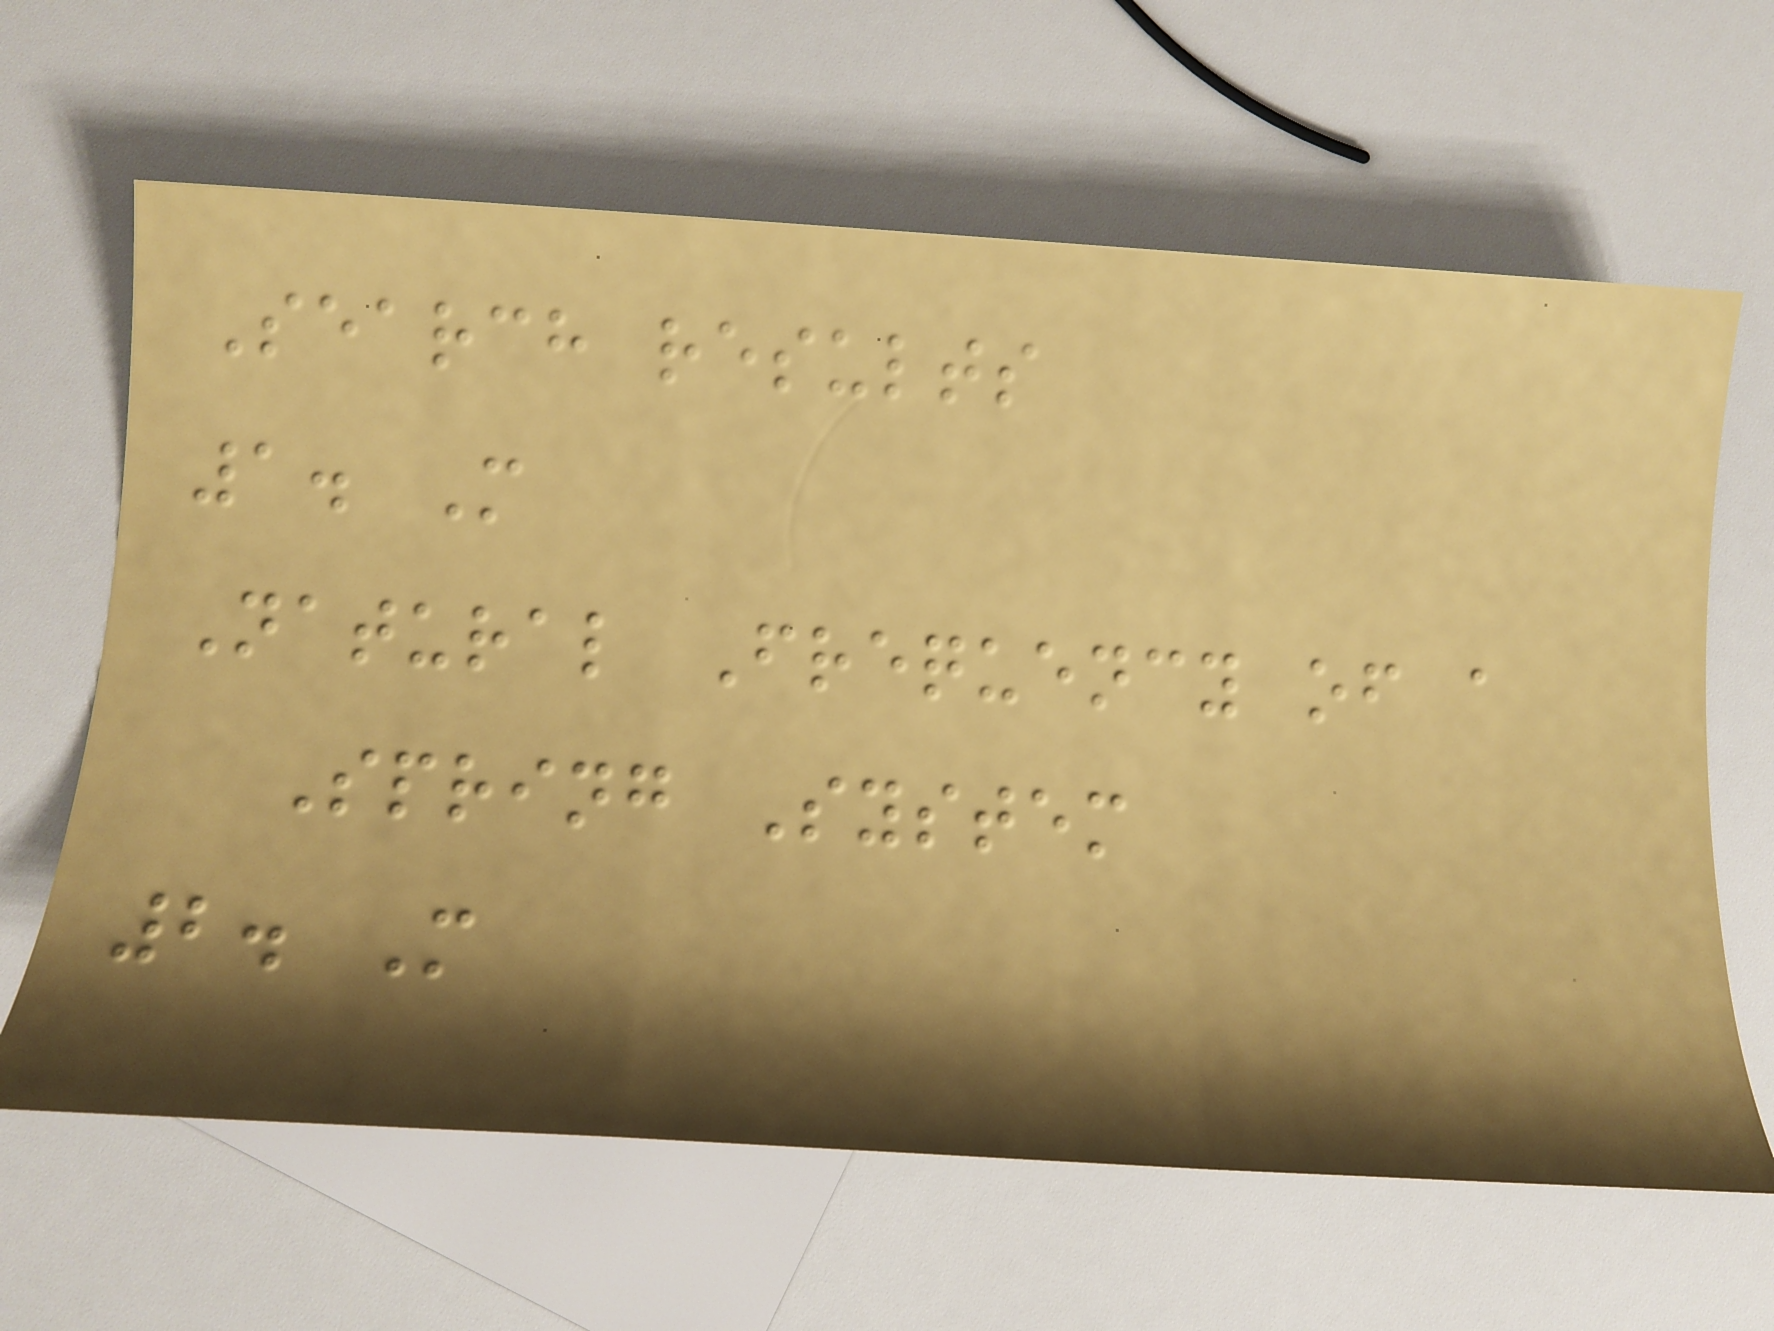Search results
1. M
Natural Frequency of a
Spring System
2. M
